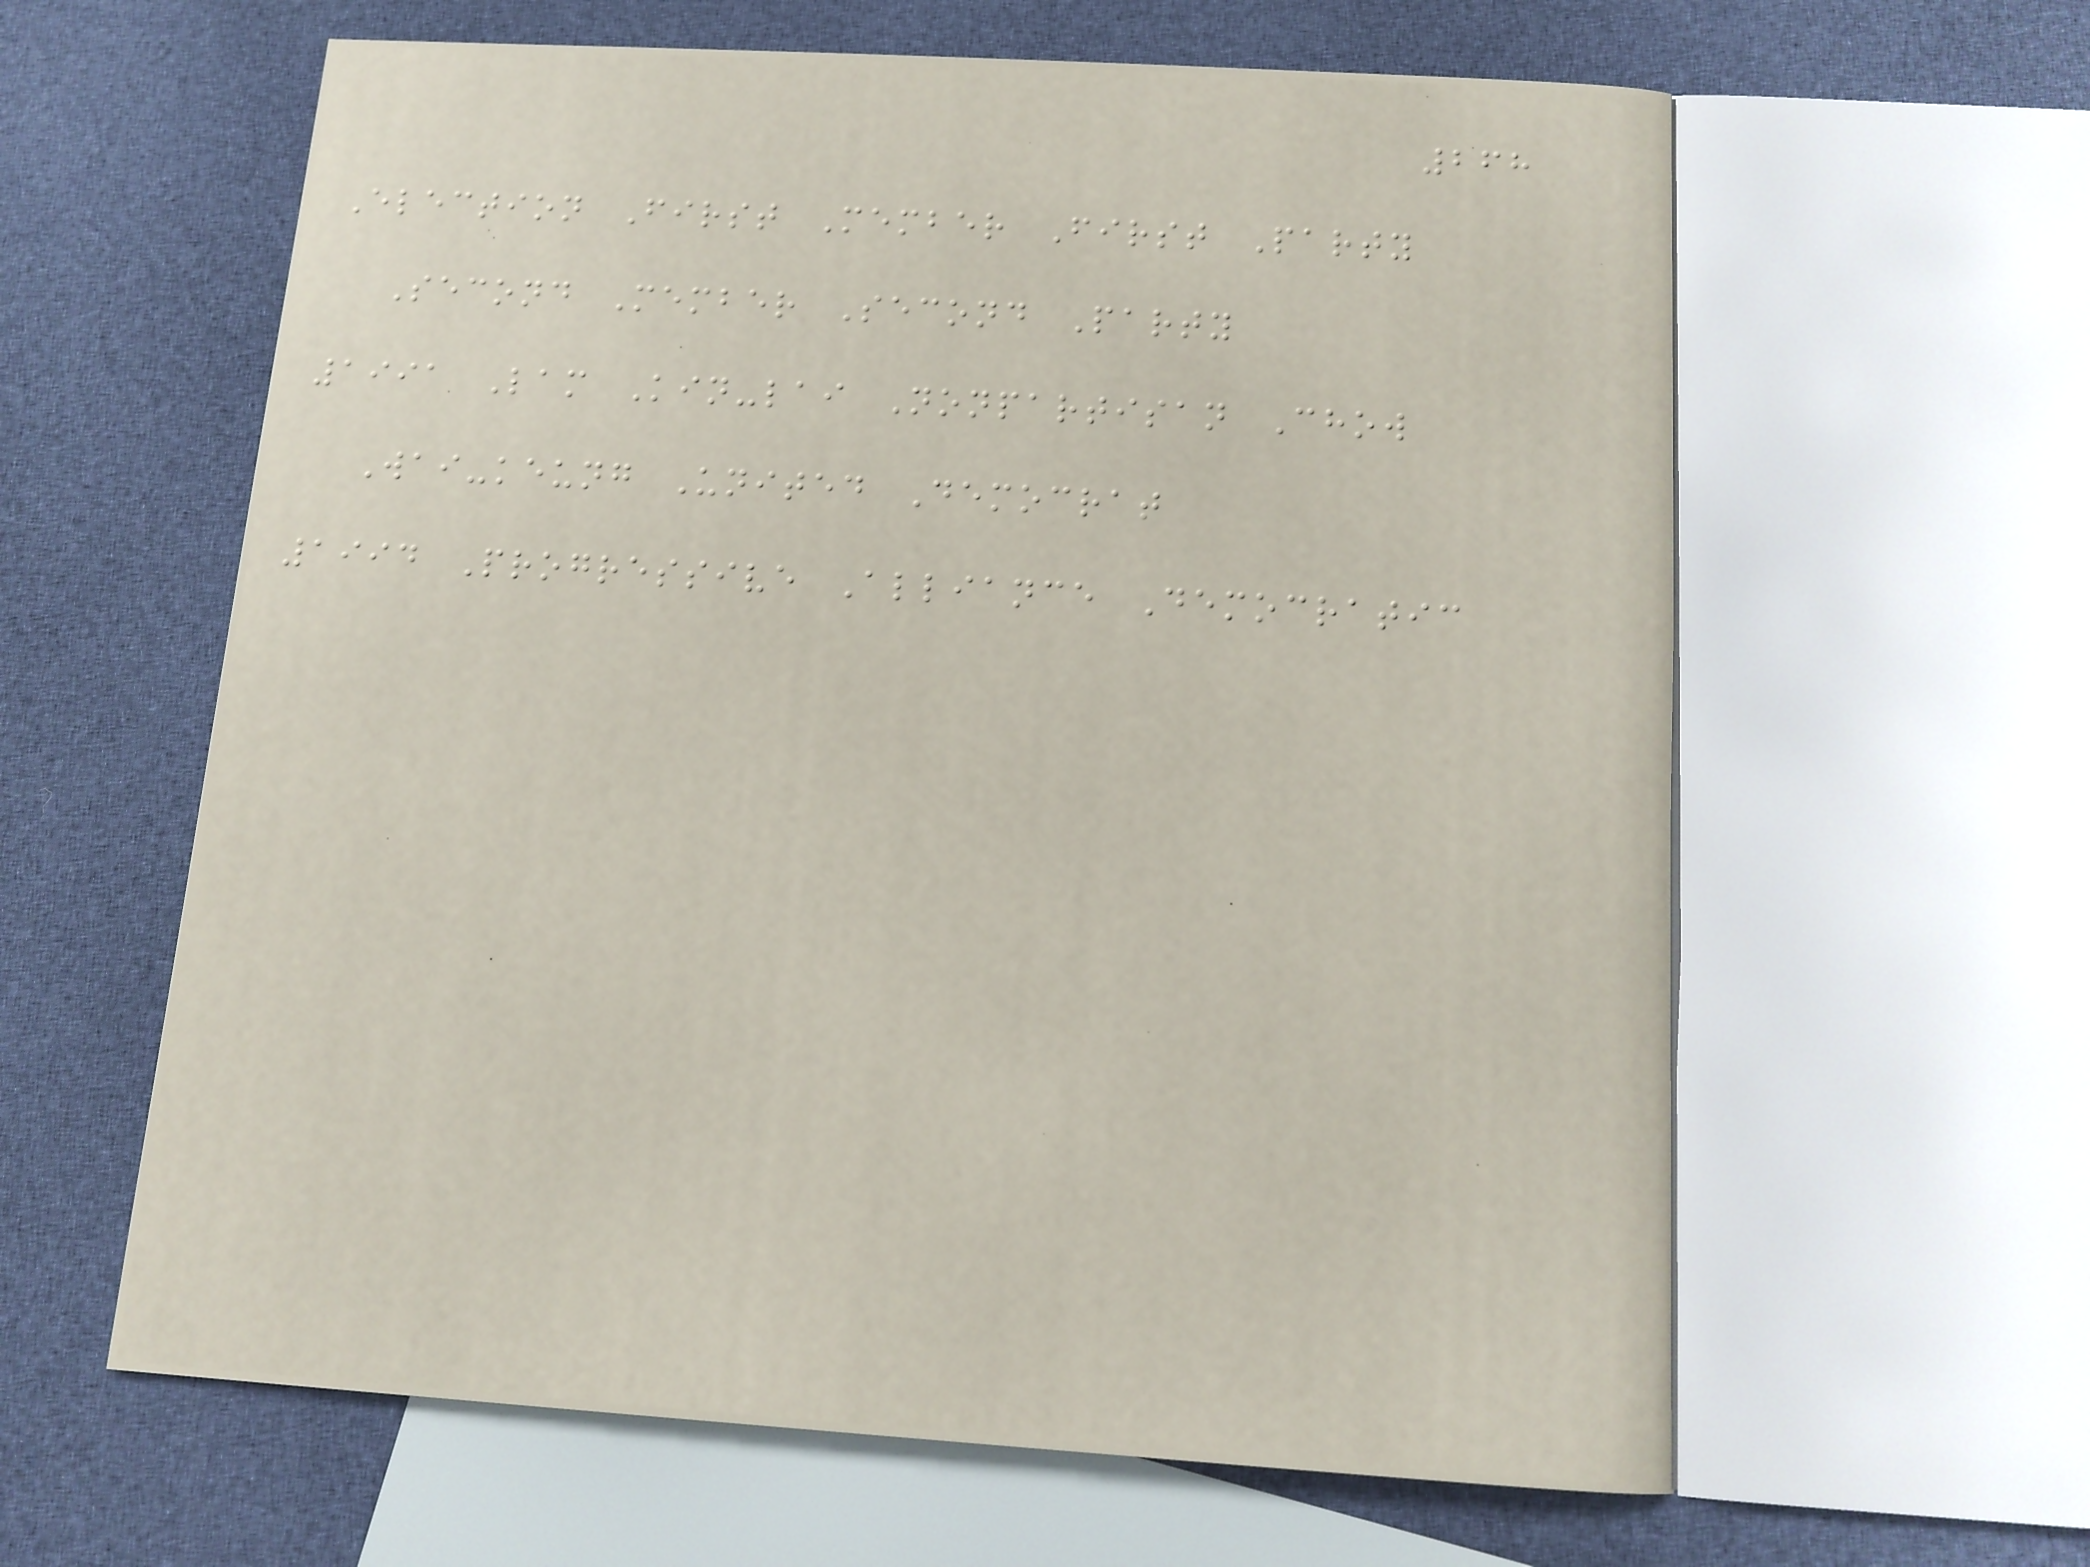268
Election First Member First Party
Second Member Second Party
1991 Lam Kin-lai Nonpartisan Chow
Wai-keung United Democrat
1994 Progressive Alliance Democratic
